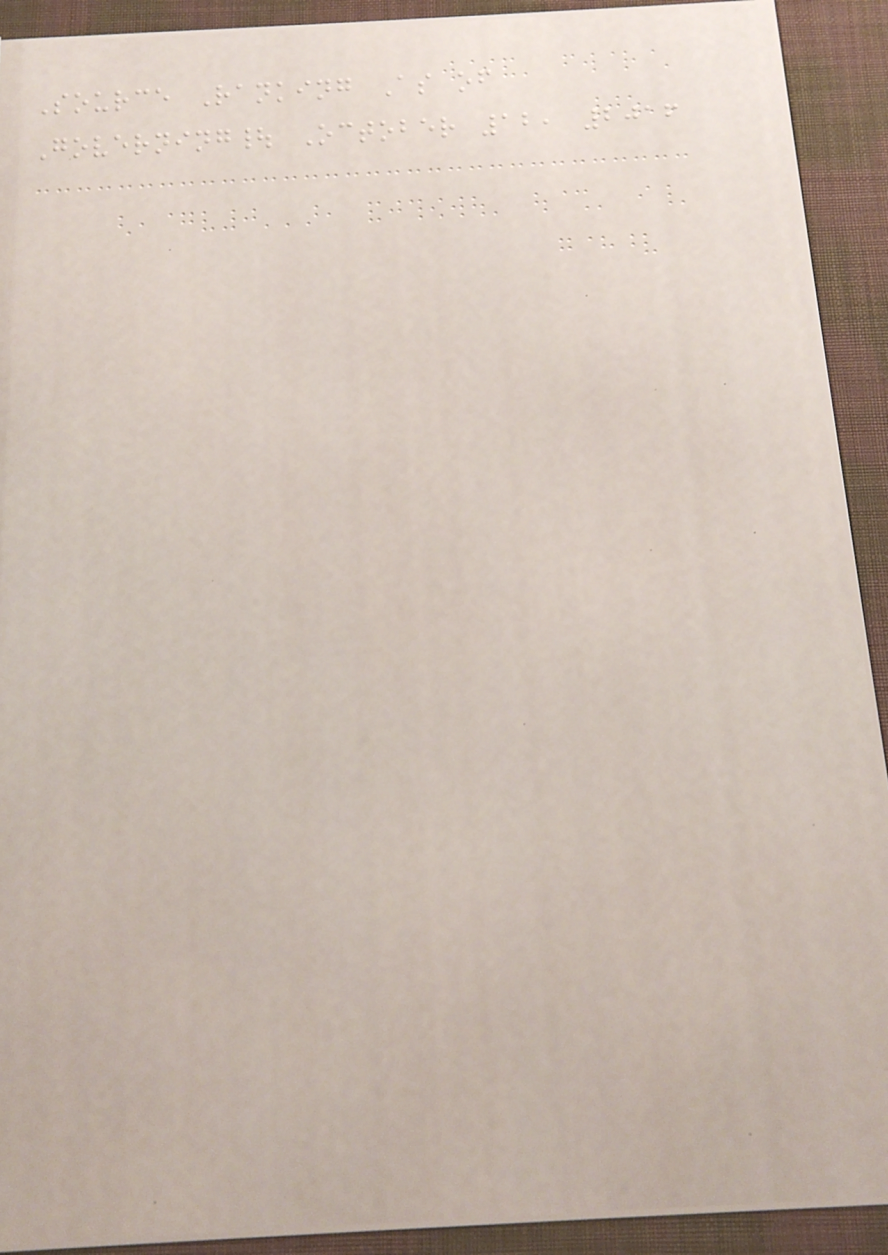Source Ranking As of
Governing| October 12, 2016
